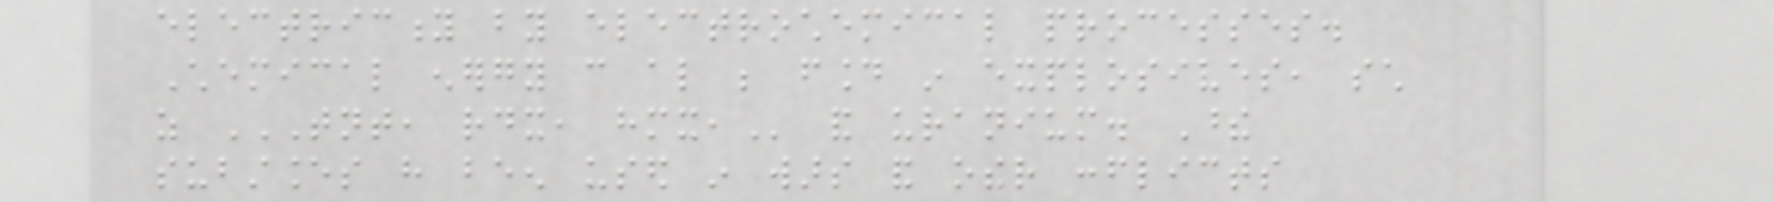electricity by electrochemical processes.
Chemical energy can also be found in explosives, such
as TNT, RDX, HMX, and uranium. These
substances have been used in wars and other conflicts
